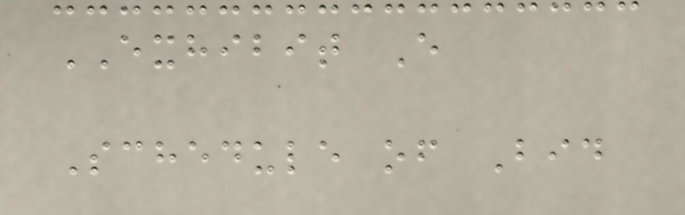EXHIBIT E
Schedule of Bid
